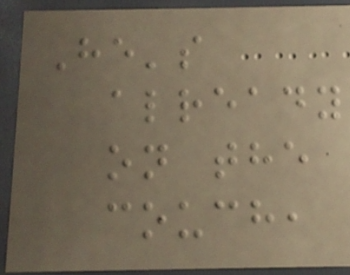He's
already
on the
couch,
